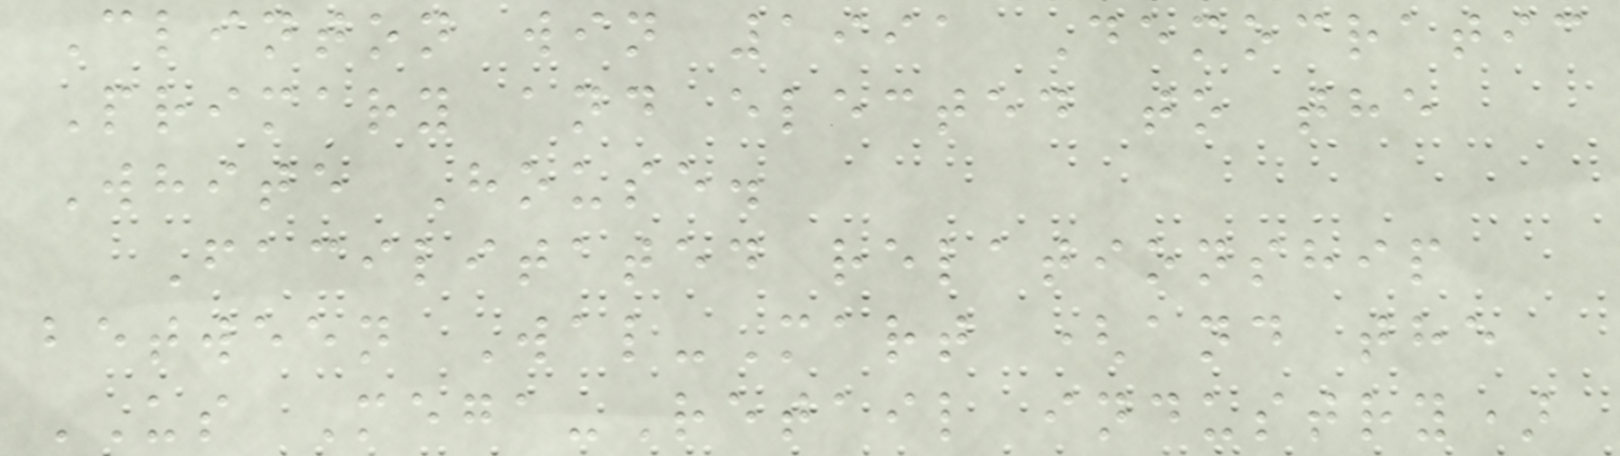Clinton win 1991 Democratic
Primary and elected to the
White House.
Facilitated relationship
between Wal-Mart (and the
US Mega-Retail industry)
